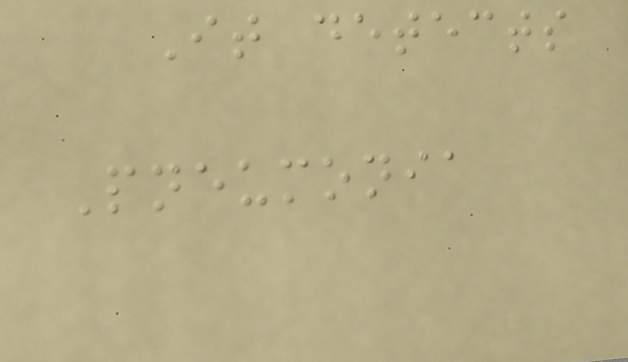It detects
Pneumonia
